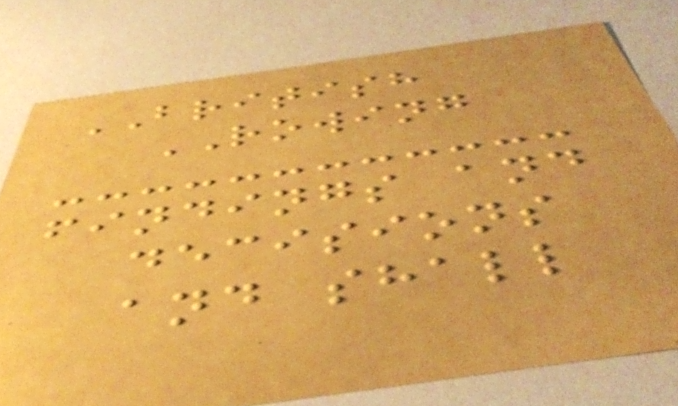BRITISH
ROWING
findings and
decisions
and shall
